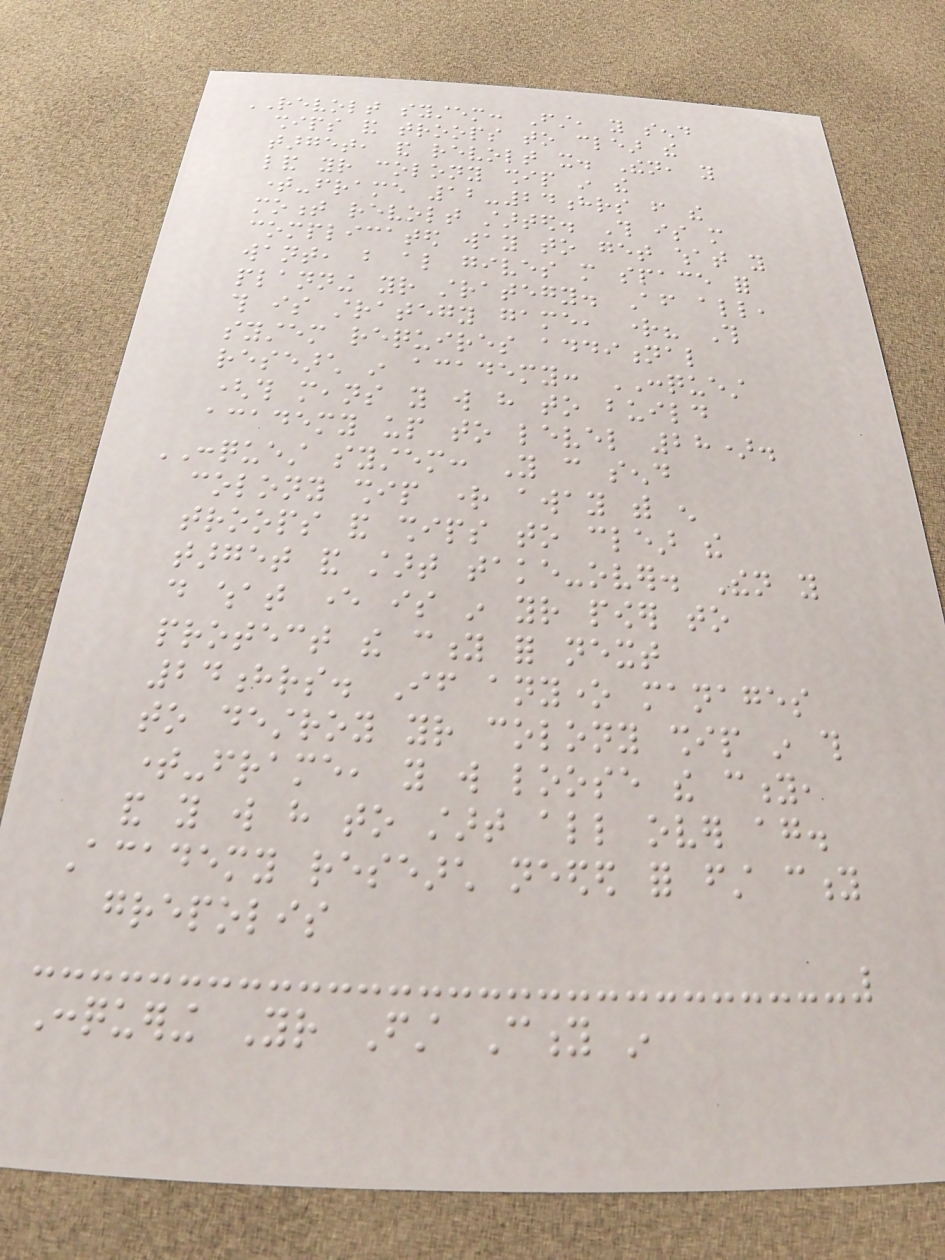REVOLT system: First, you send
ships and troops to clear the
target, and revolt it. Then, you
land your colony ship in the
time-frame 12-24hrs from the
moment revolt started. This is more
complicated way to get what you
want, but also gives more space for
planning your strategy. After all,
this is strategy game, right? This
system requires additional
research in academy: CONQUEST
(this means you will have to build
academy up to level 28).
CONQUEST system: You can send
colony ship right away with enough
troops and ships to clear the
target and start take-over. Then you
do what ever is in your power to
protect the city for next
24hrs. If anyone manages
to destroy your colony ship in this
time-frame, you will loose the city,
and you will have to start all over again.
Academy research needed for first city
grepolis
Conquering Your First City in
